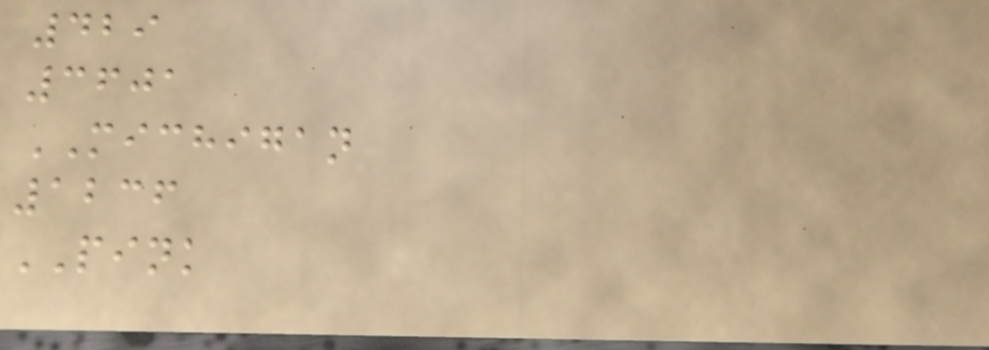429
3601
MICHIGAN
1236
PINK
